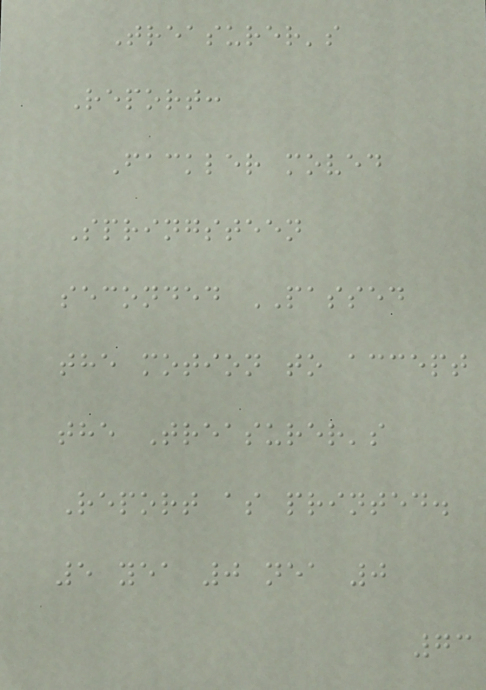Treasurer's
Report:
Fackler moved
Springsteen
seconded PASSED
the motion to accept
the Treasurer's
Report as printed.
5 yea 0 nea 0
73
